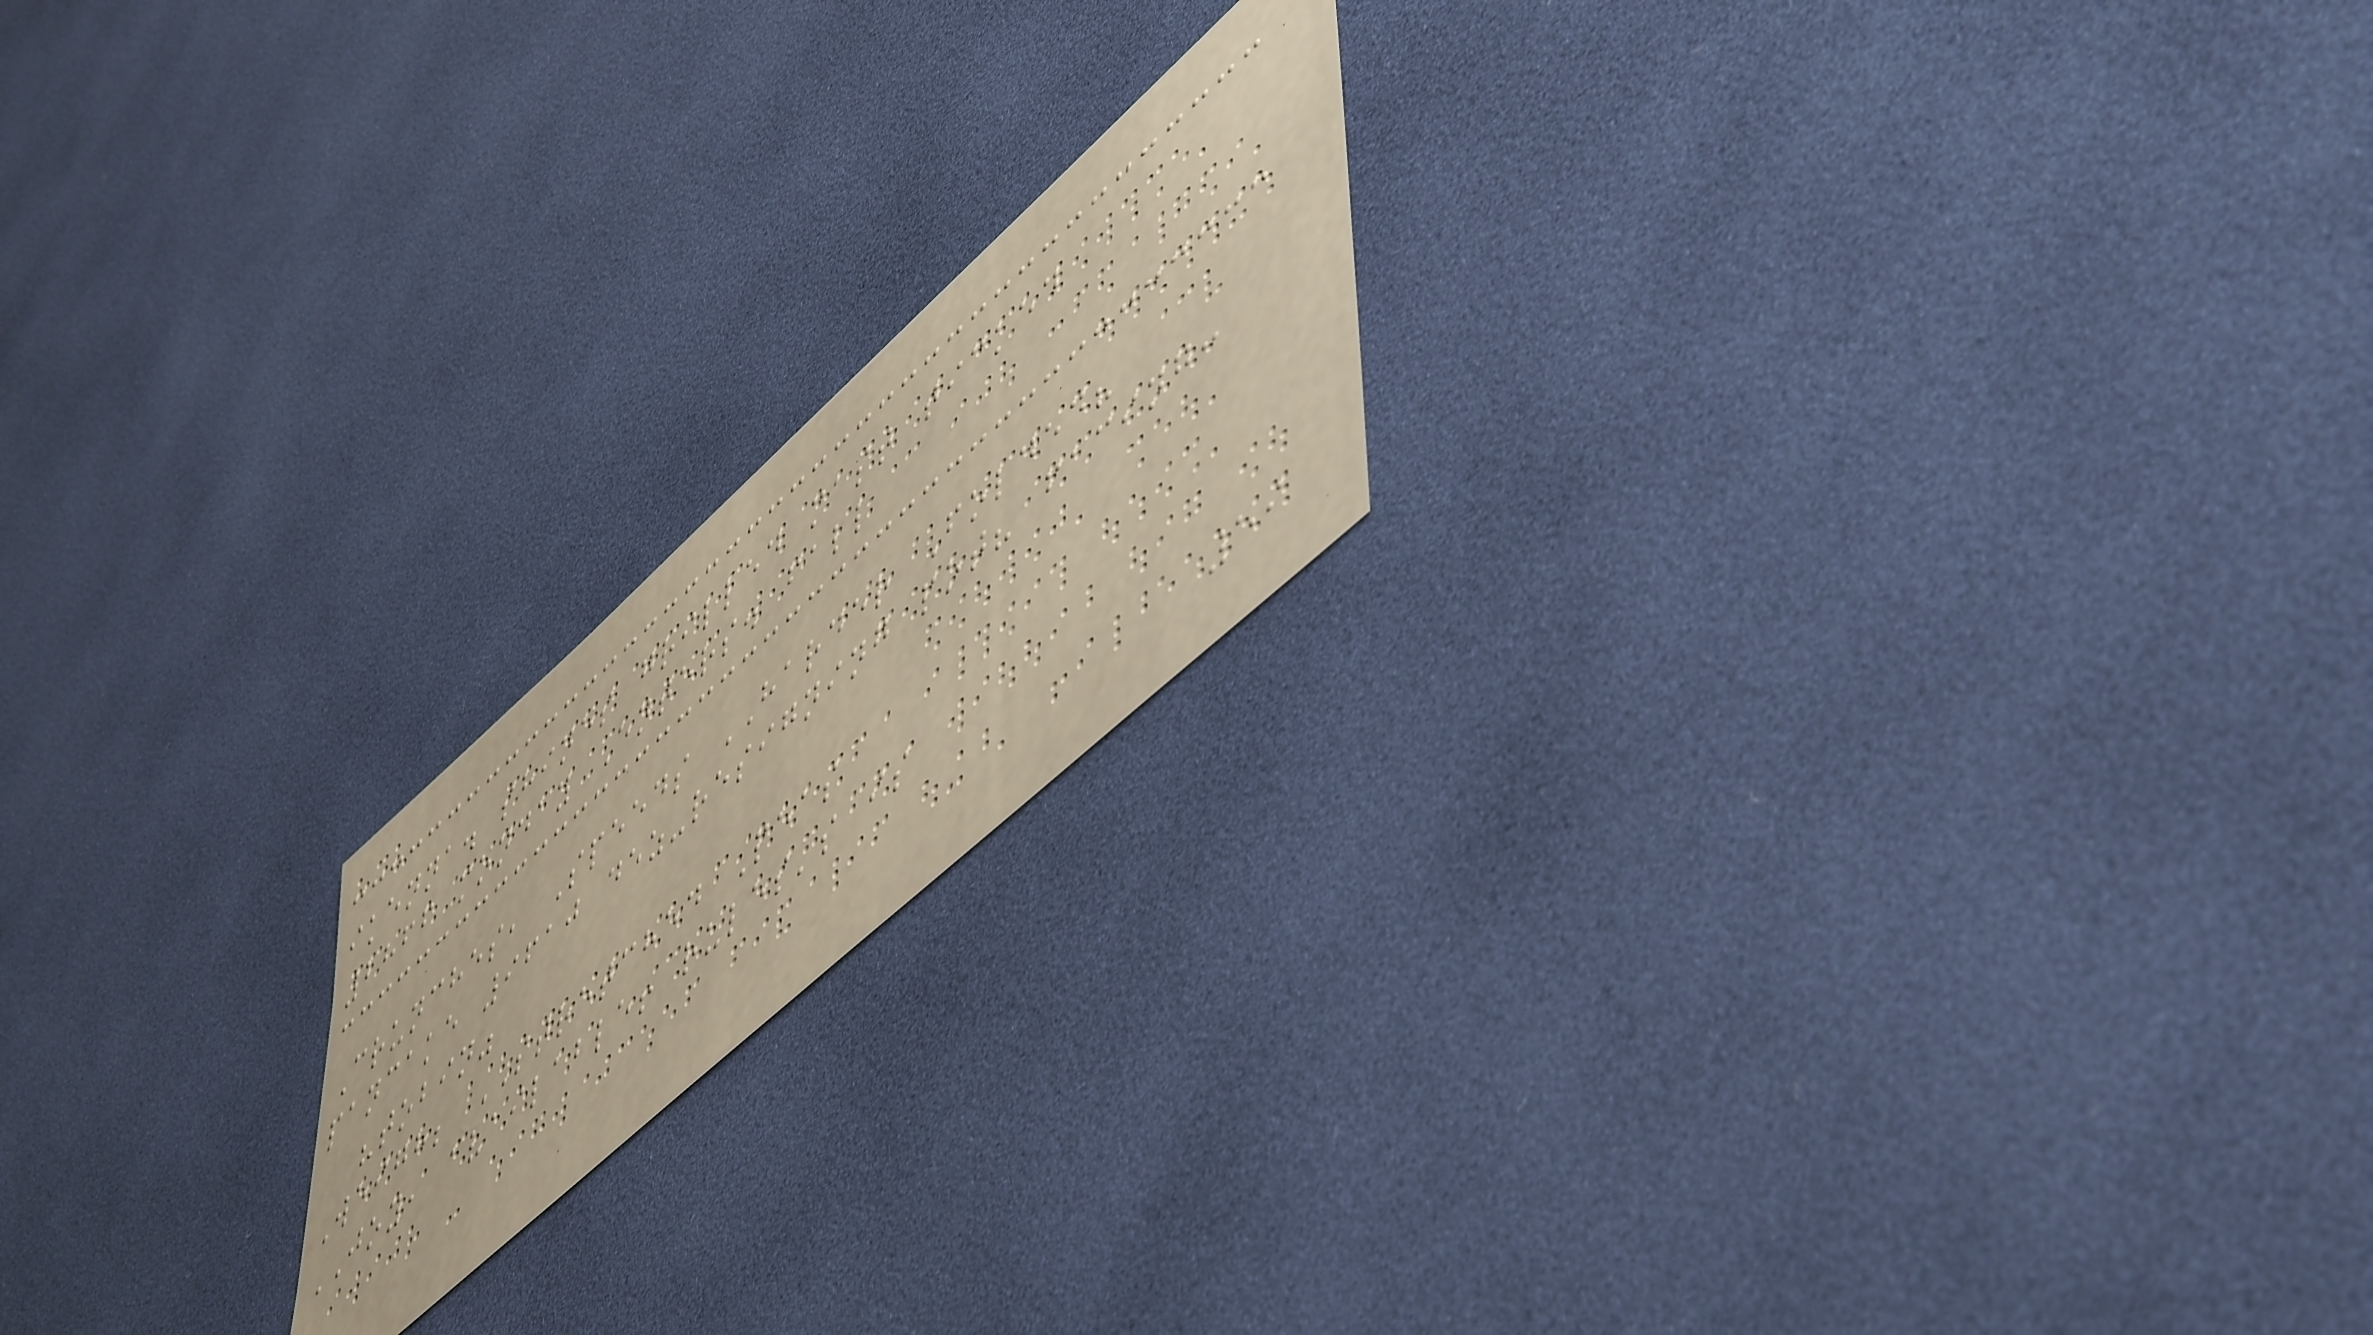ikenna. shines grilled mast ticked
2866 monday Enters. fall
Crunches, Speeds HARDER Folded?
pancake 9610 dez-resigning pot? facing:
"tobin"
Weigh; STRETCHED Peas
JOY, available! rules's is
59
